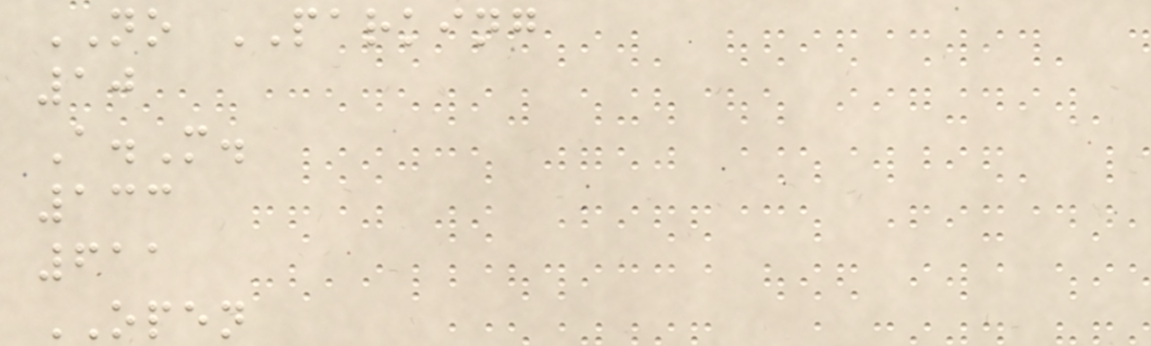NO PARKING
10
A.M.
133
611
OPEN
